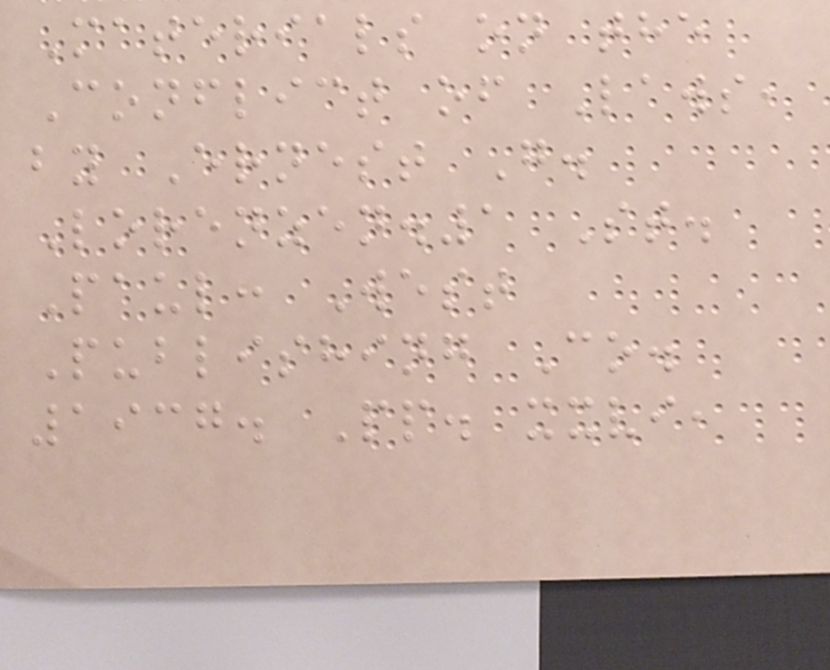Materials on the
Conflict of Laws,
by Ernest G.
Lorenzen.1 St.
Paul: West
Publishing Co.
1937. Pp. xxvi,
